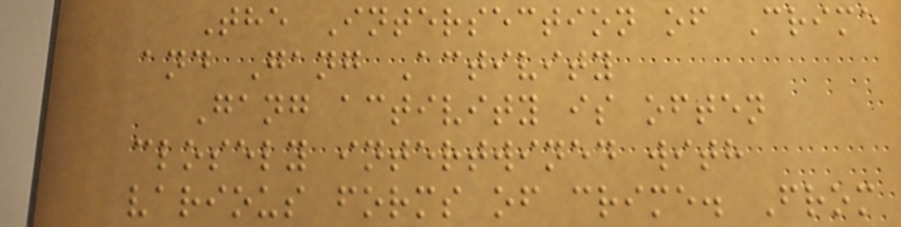The Intersection of Crime
and Gang Activity
Gang activity is often
closely intertwined with
various forms of crime. From
